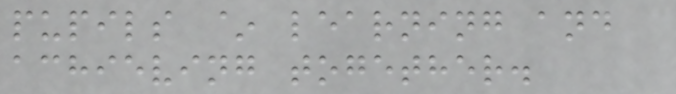pupils ~ learning and
achieving together.
